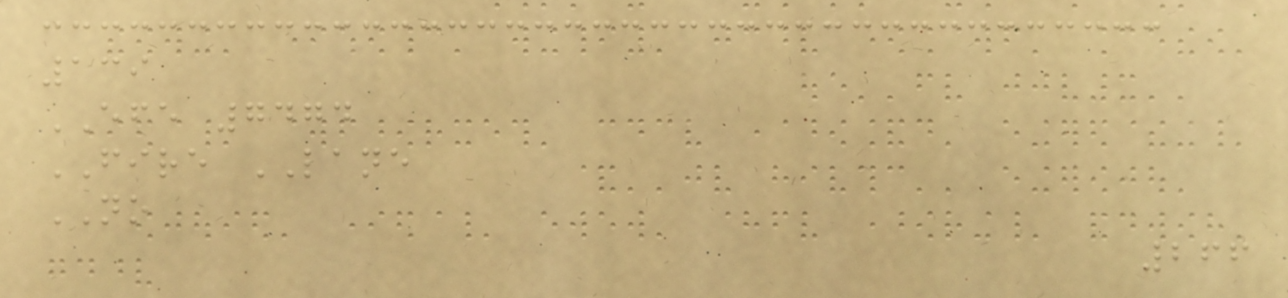139
EFE 7474
FIRE LANE
NO
266
